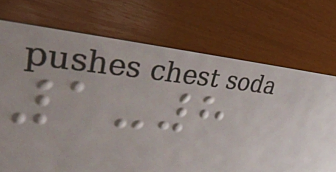1-8
